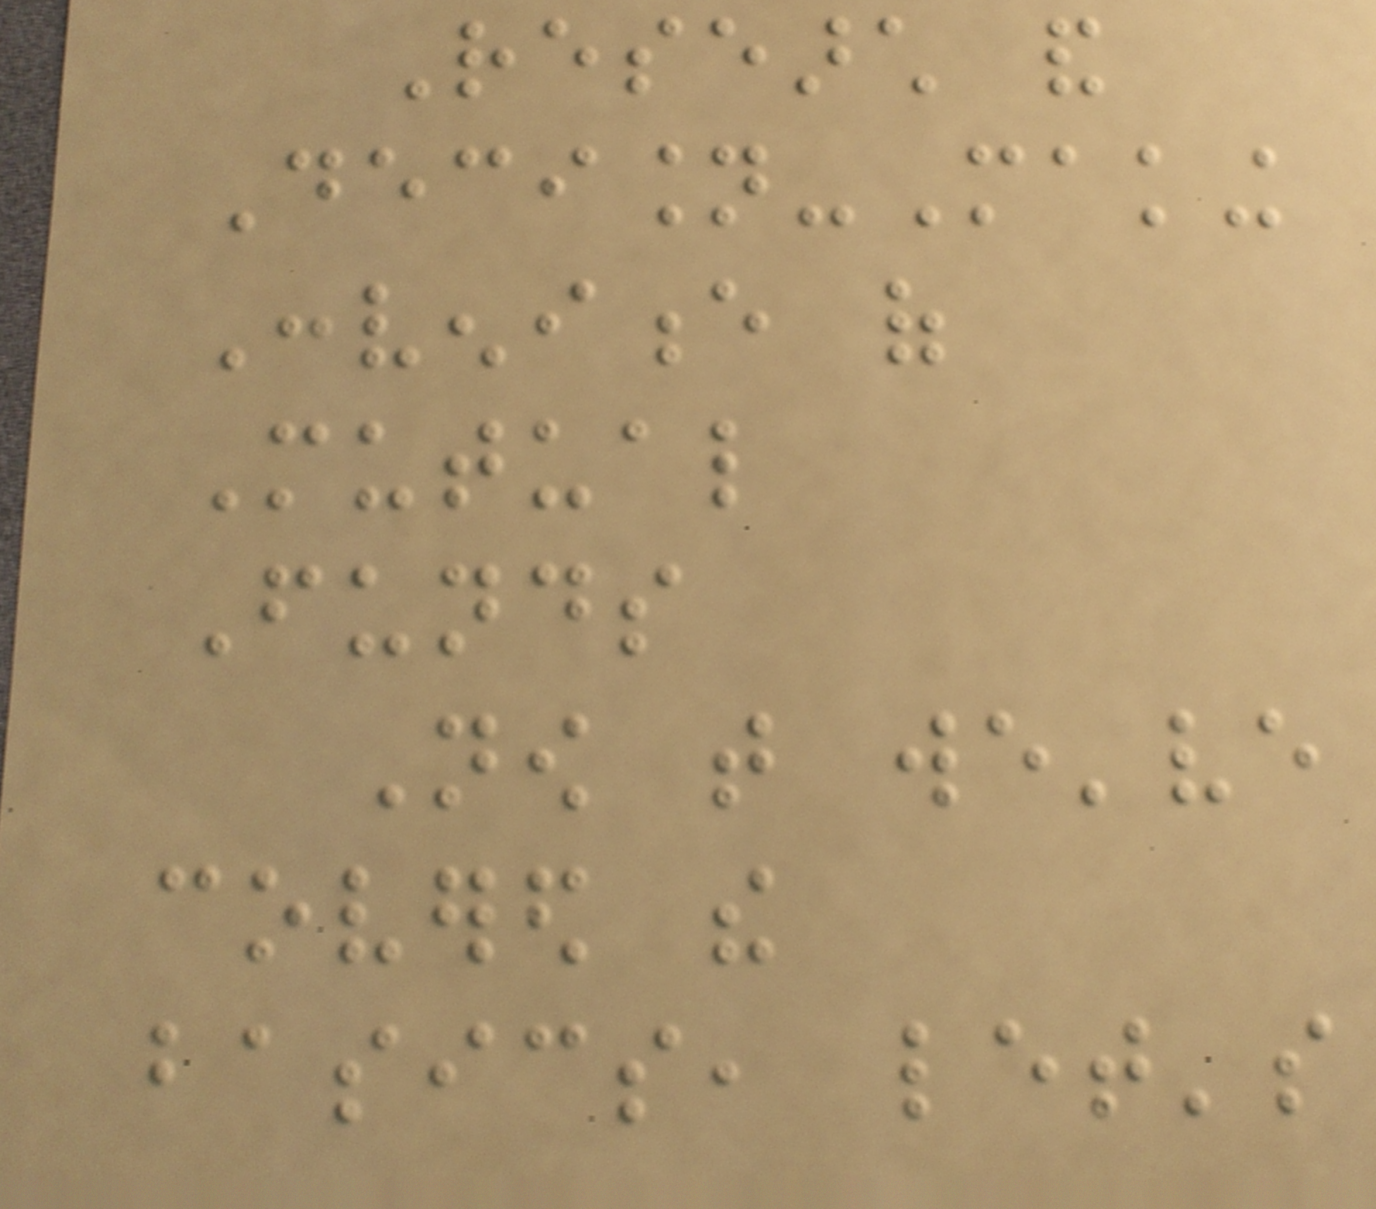Research and
Decision-Making
Convenience of
Mutual
Funds
Now that we've
covered the
basics, let's
